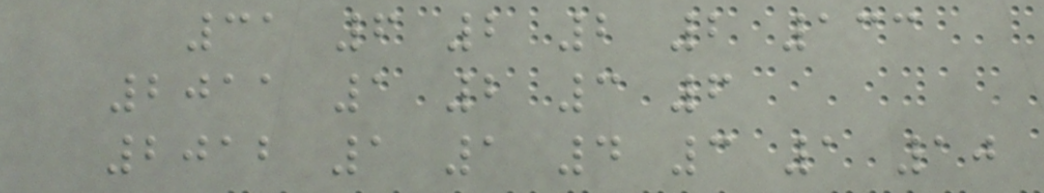31 6 2 2 2 133
2011 1 2 3 6
2012 1 1 4 3 1 10
